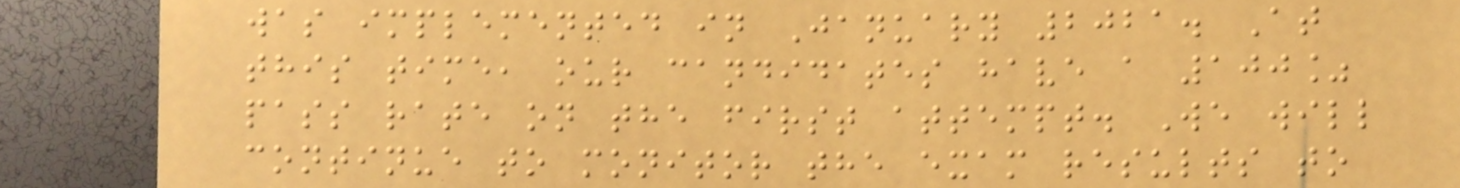was implemented in January 2021. At
this time, our candidates have a 100%
pass rate on the first attempt. We will
continue to monitor the exam results to
